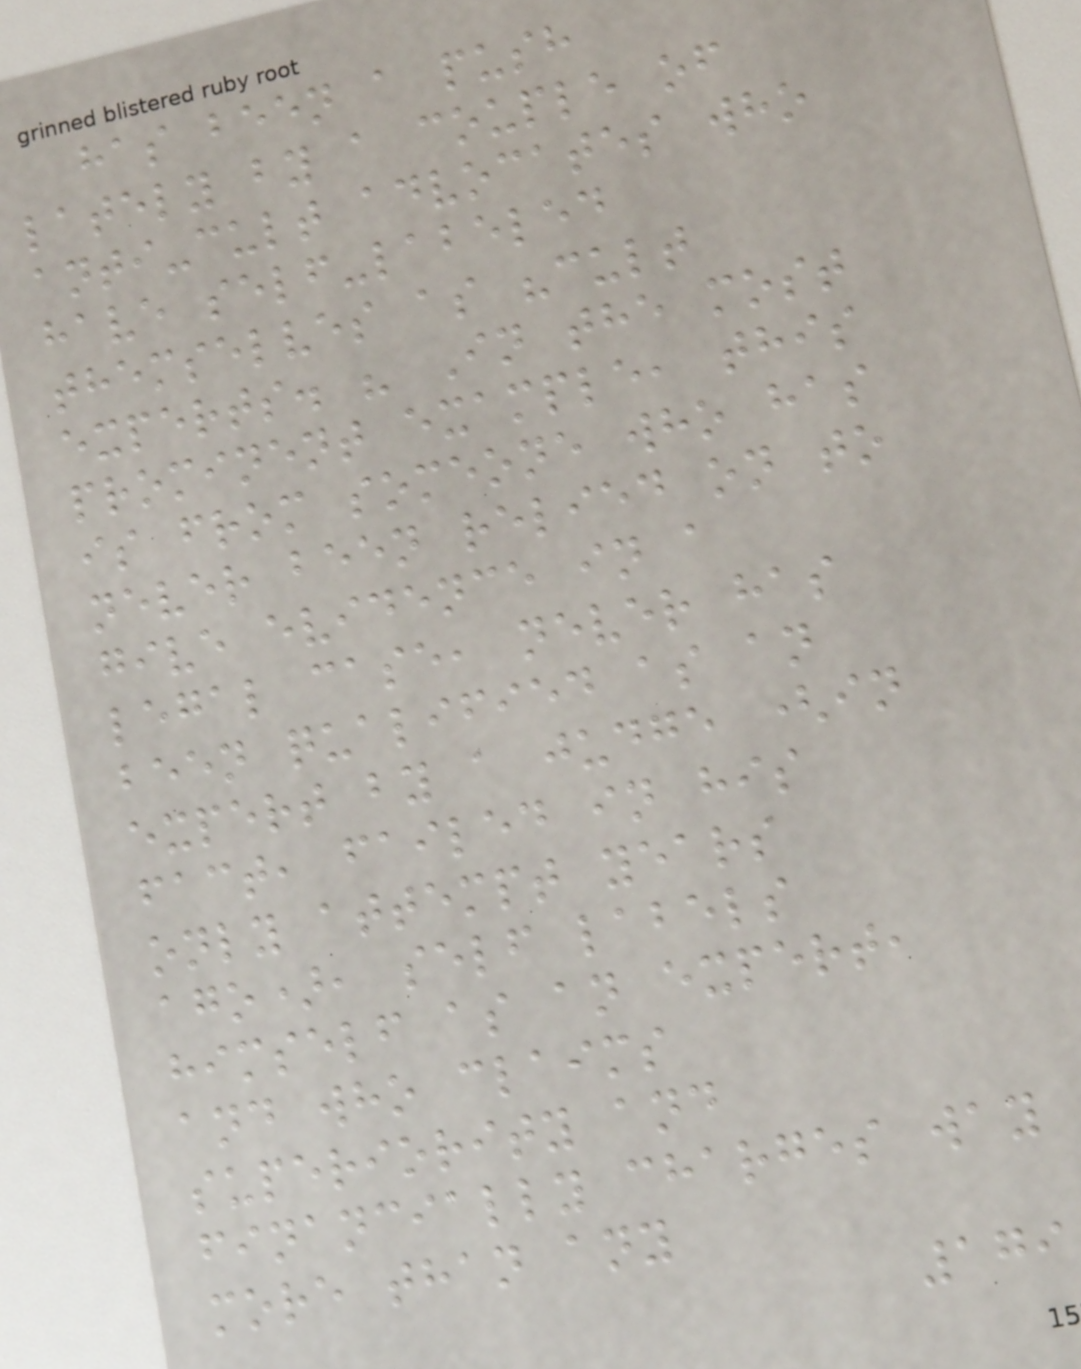has been a push
lately by a couple of
anti-cult advocates who
have self-labeled
themselves as "cult
experts. " In the most
prominent example, this
is from someone who has
never been relied on to
give evidence in a
legal case, never has
been qualified as an
expert by a judge (in
fact, failed in his
only attempt years
ago), self labels
himself as an expert,
and who claims
superiority and
financially charges way
more than any
179
